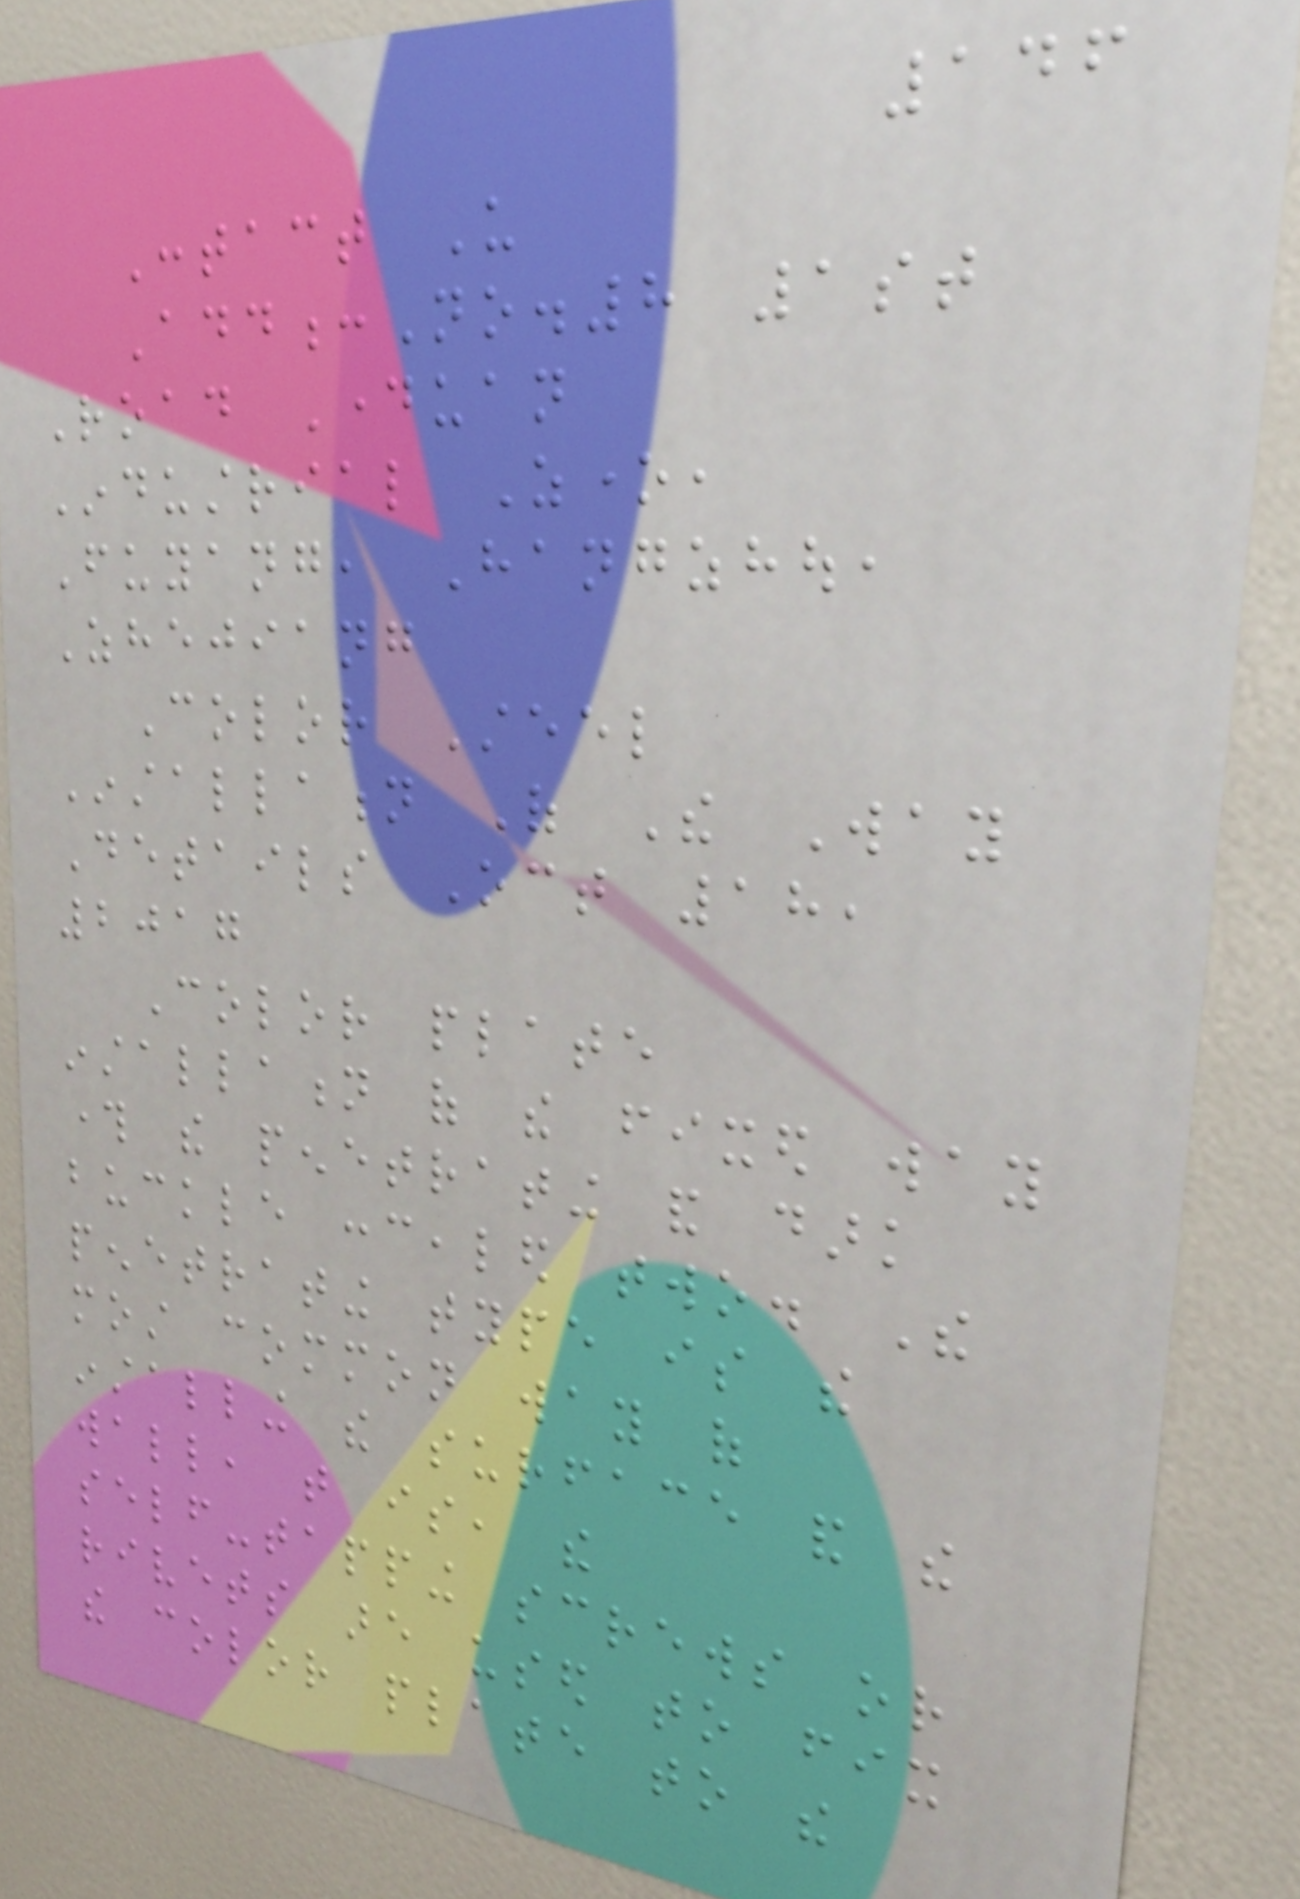146
Contact Us
Add:No.8 1st
Road Dayuan
Industrial Zone,
Fuyang, Hangzhou,
Zhejiang
Color Steel
Installation Of The Way
Details Oct 18,
2017
Color plate
installation of the fixed way
through the penetrating and dark
buckle concealed two. The
penetrating type is the
most common way of
installing the surface and the
wall, that is, the
self-tapping screws or
rivets are used to fix
the color plate to the
